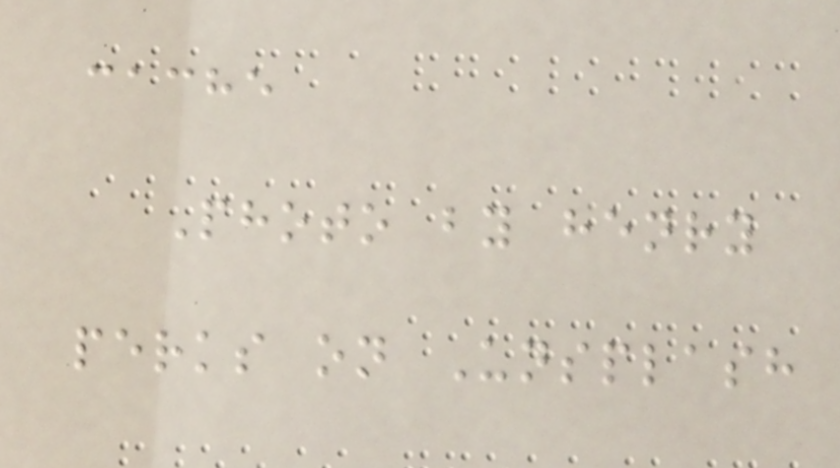cache
Photo by henry
perks on Unsplash
